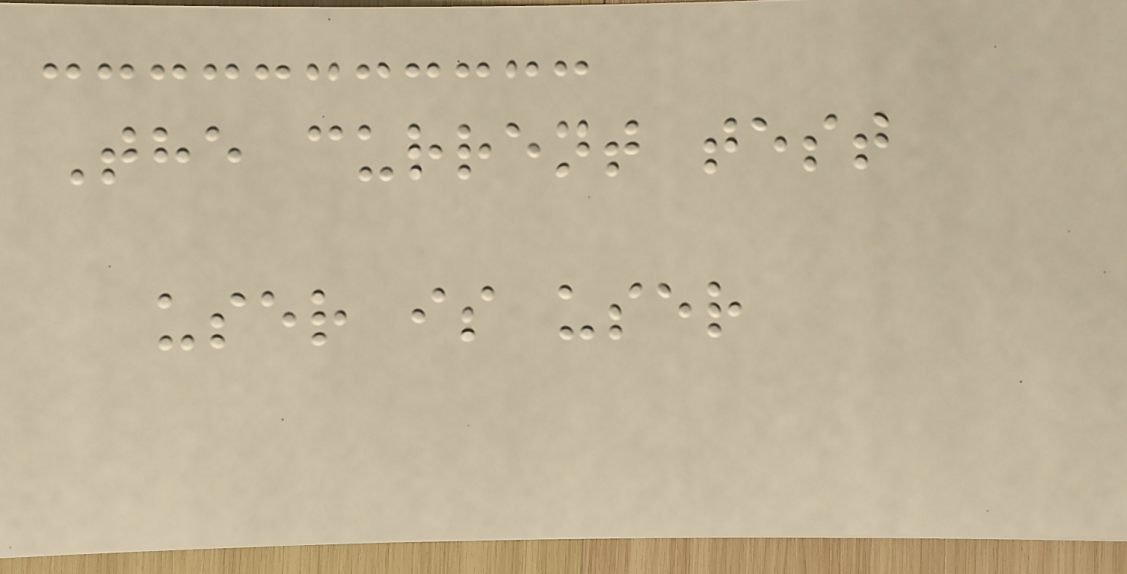The current test
user is user
